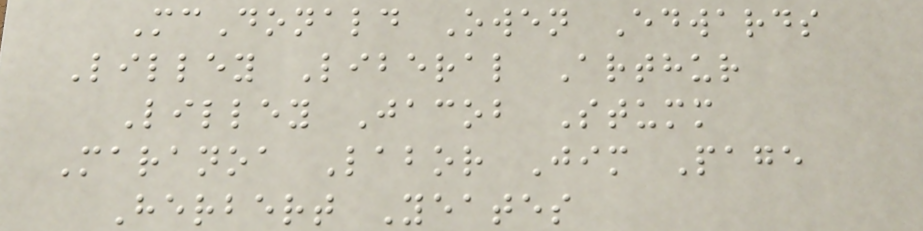McDonald Owen Edwards
Lilley Liberal Arthur
Lilley Jacob Stumm
Maranoa Labor Jim Page
Herbert Yeates
